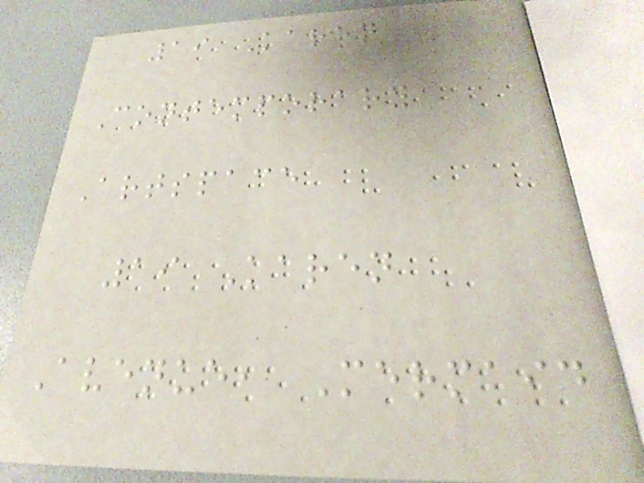19 Karen
Contemporary
Artspace
19 Karen
Avenue, Mermaid
